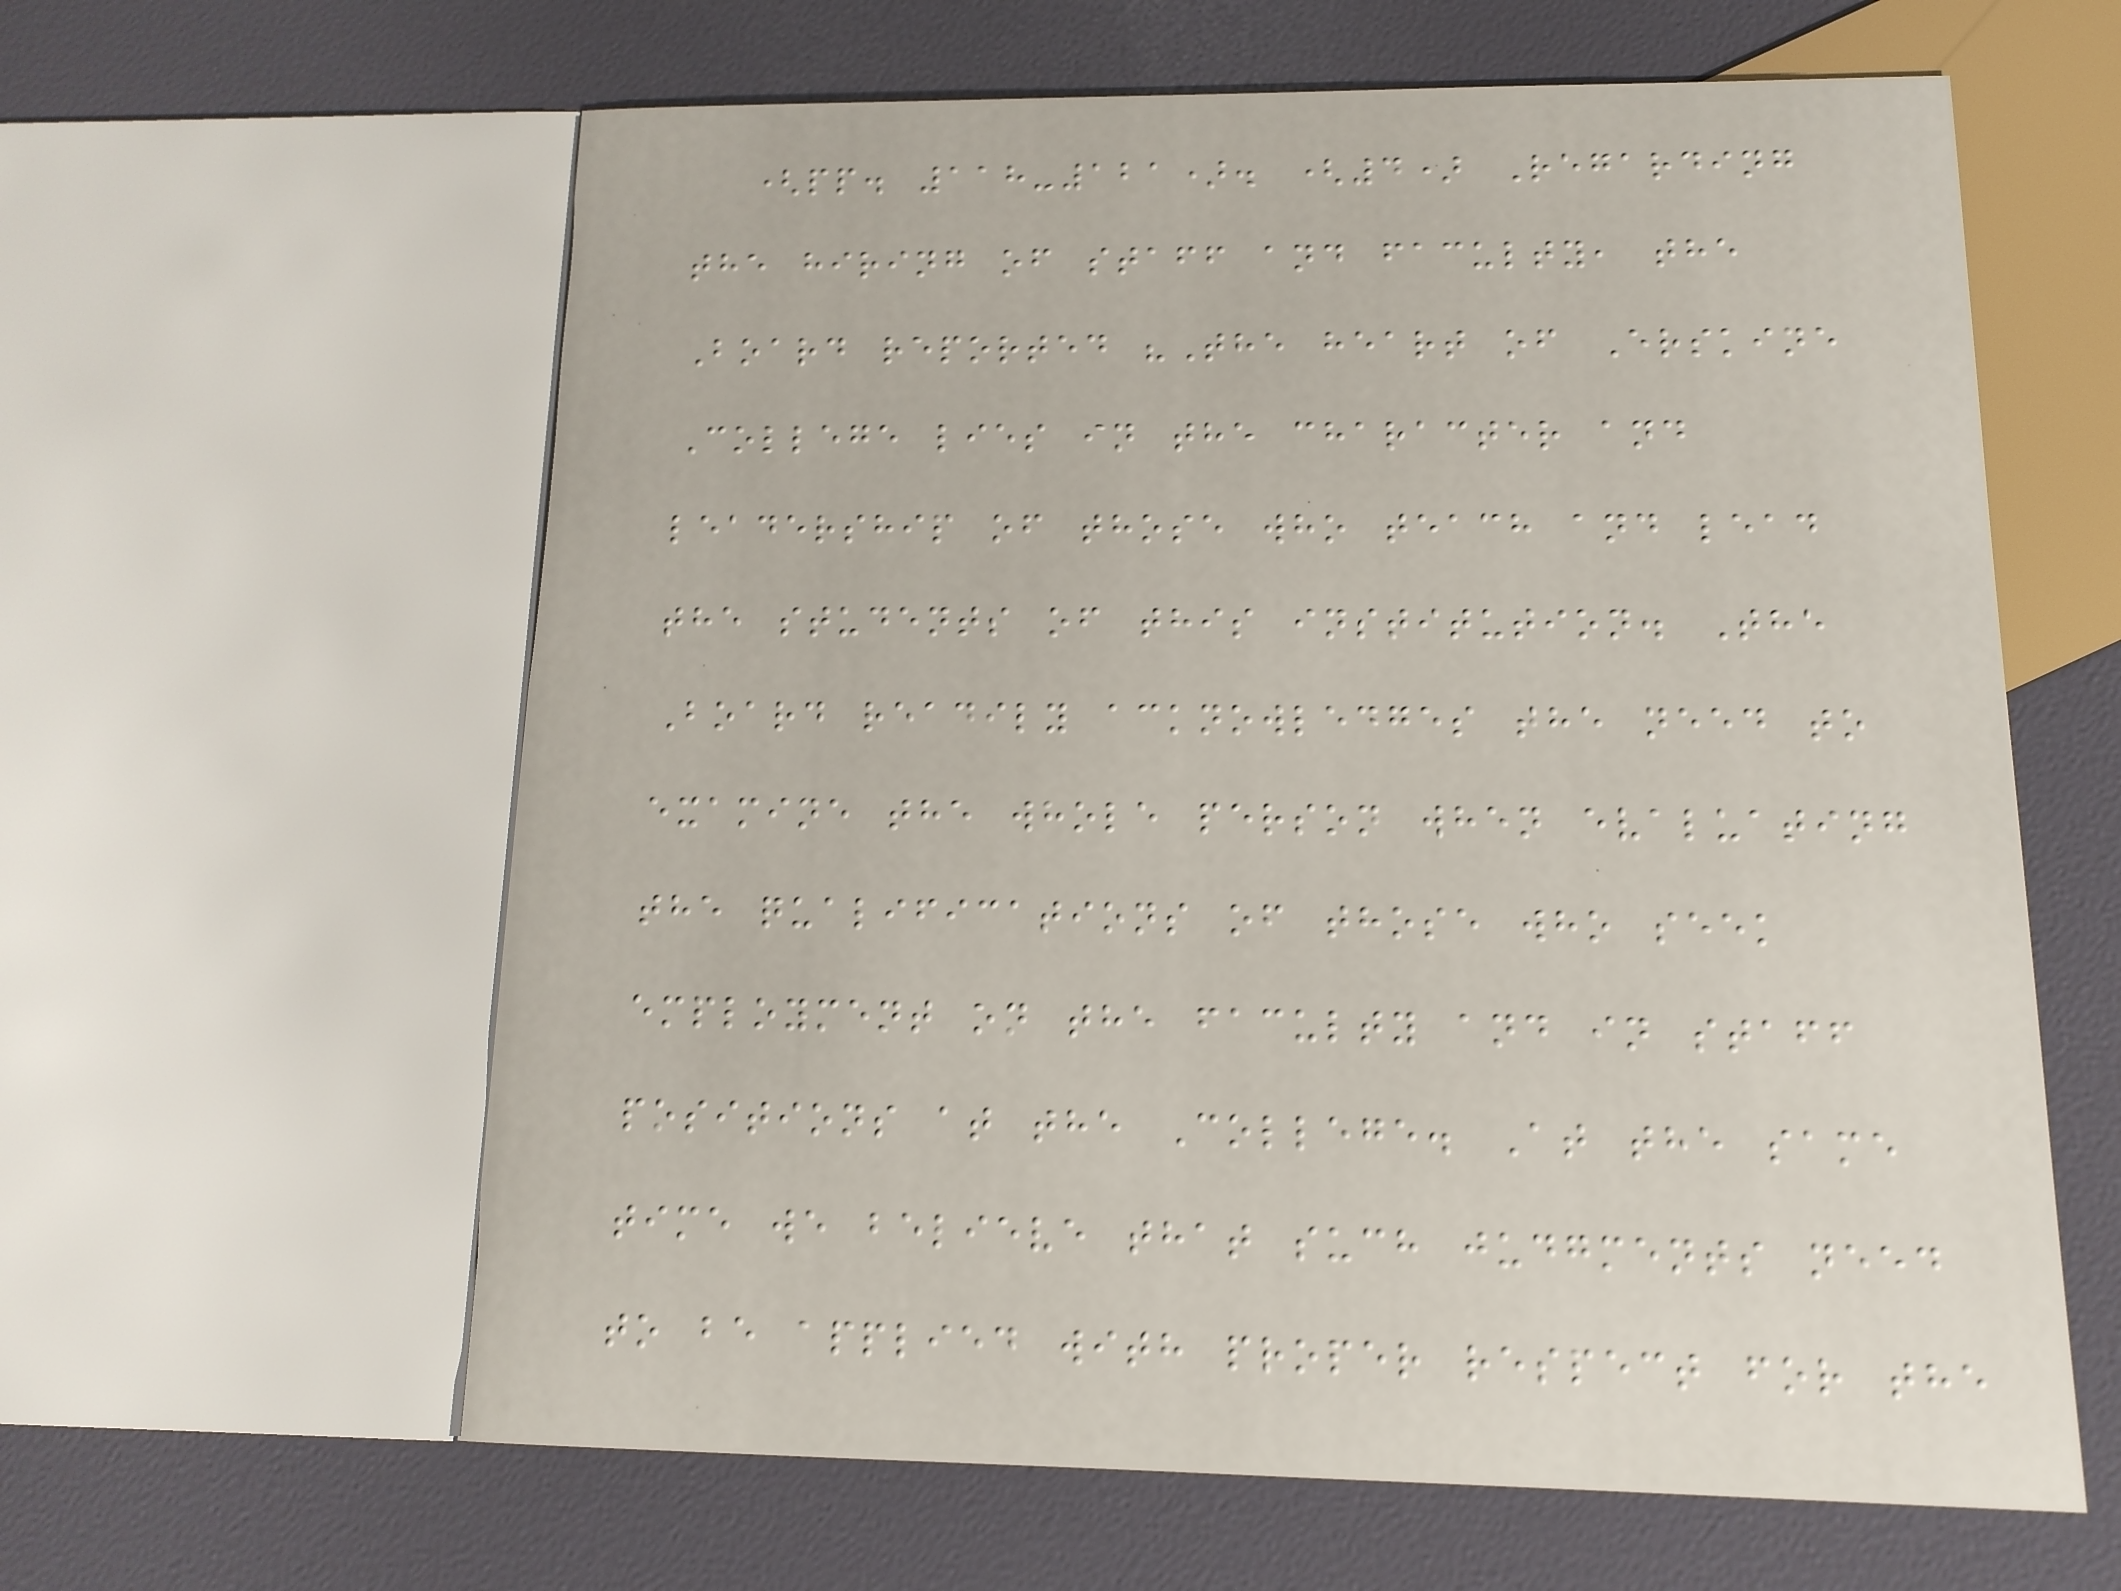(pp. 118-121). (4) Regarding
the hiring of staff and faculty, the
Board reported "The heart of Erskine
College lies in the character and
leadership of those who teach and lead
the students of this institution. The
Board readily acknowledges the need to
examine the whole person when evaluating
the qualifications of those who seek
employment on the faculty and in staff
positions at the College. At the same
time we believe that such judgments need
to be applied with proper respect for the
